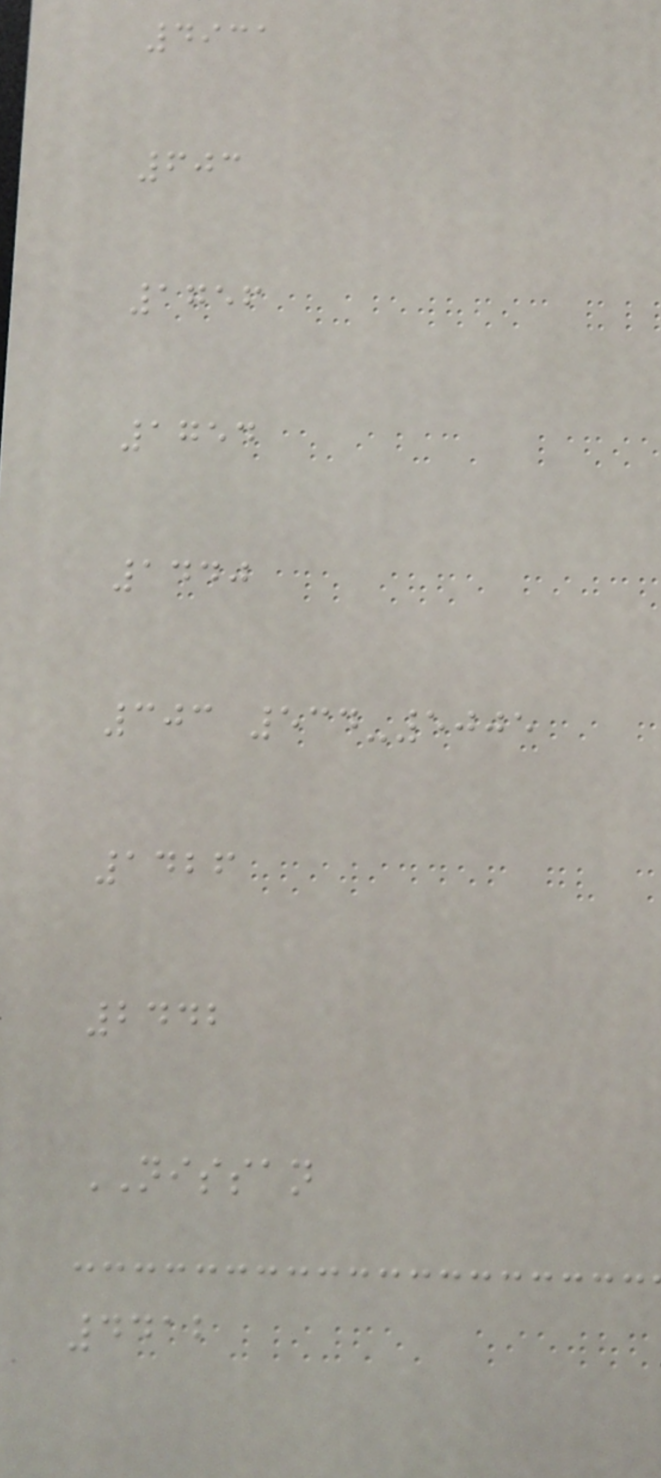4931
603
1756
1754
1440
303 534-5005
1426
2442
NISSAN
4412
